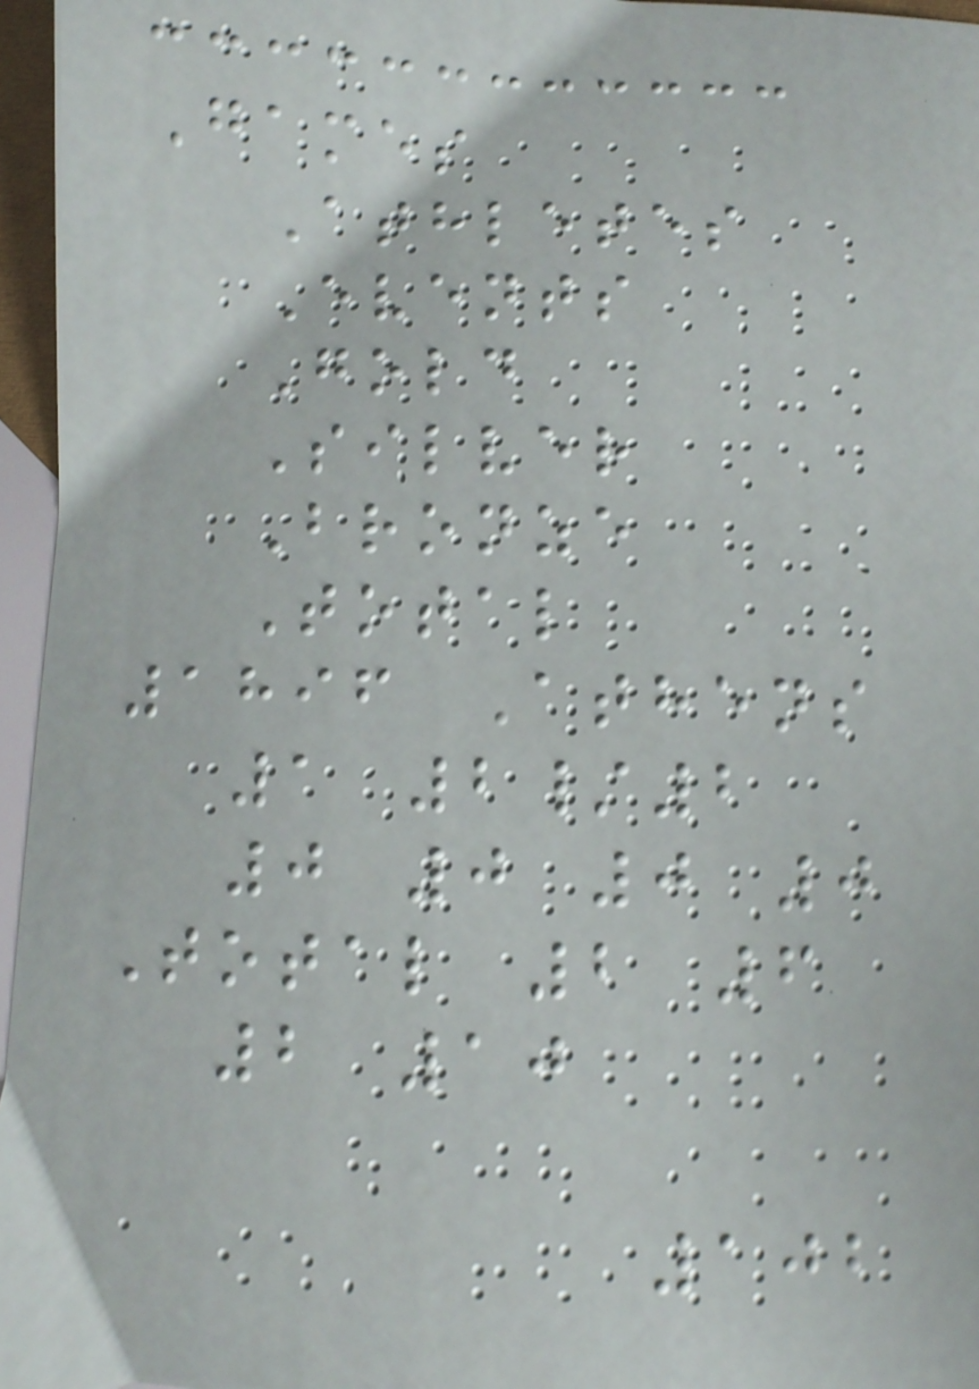Games
Athletes
Events
Gold
Silver
Bronze
Total
1896 Athens
1 2/2
0 0 0 0
Total 2 6
2 10
102
